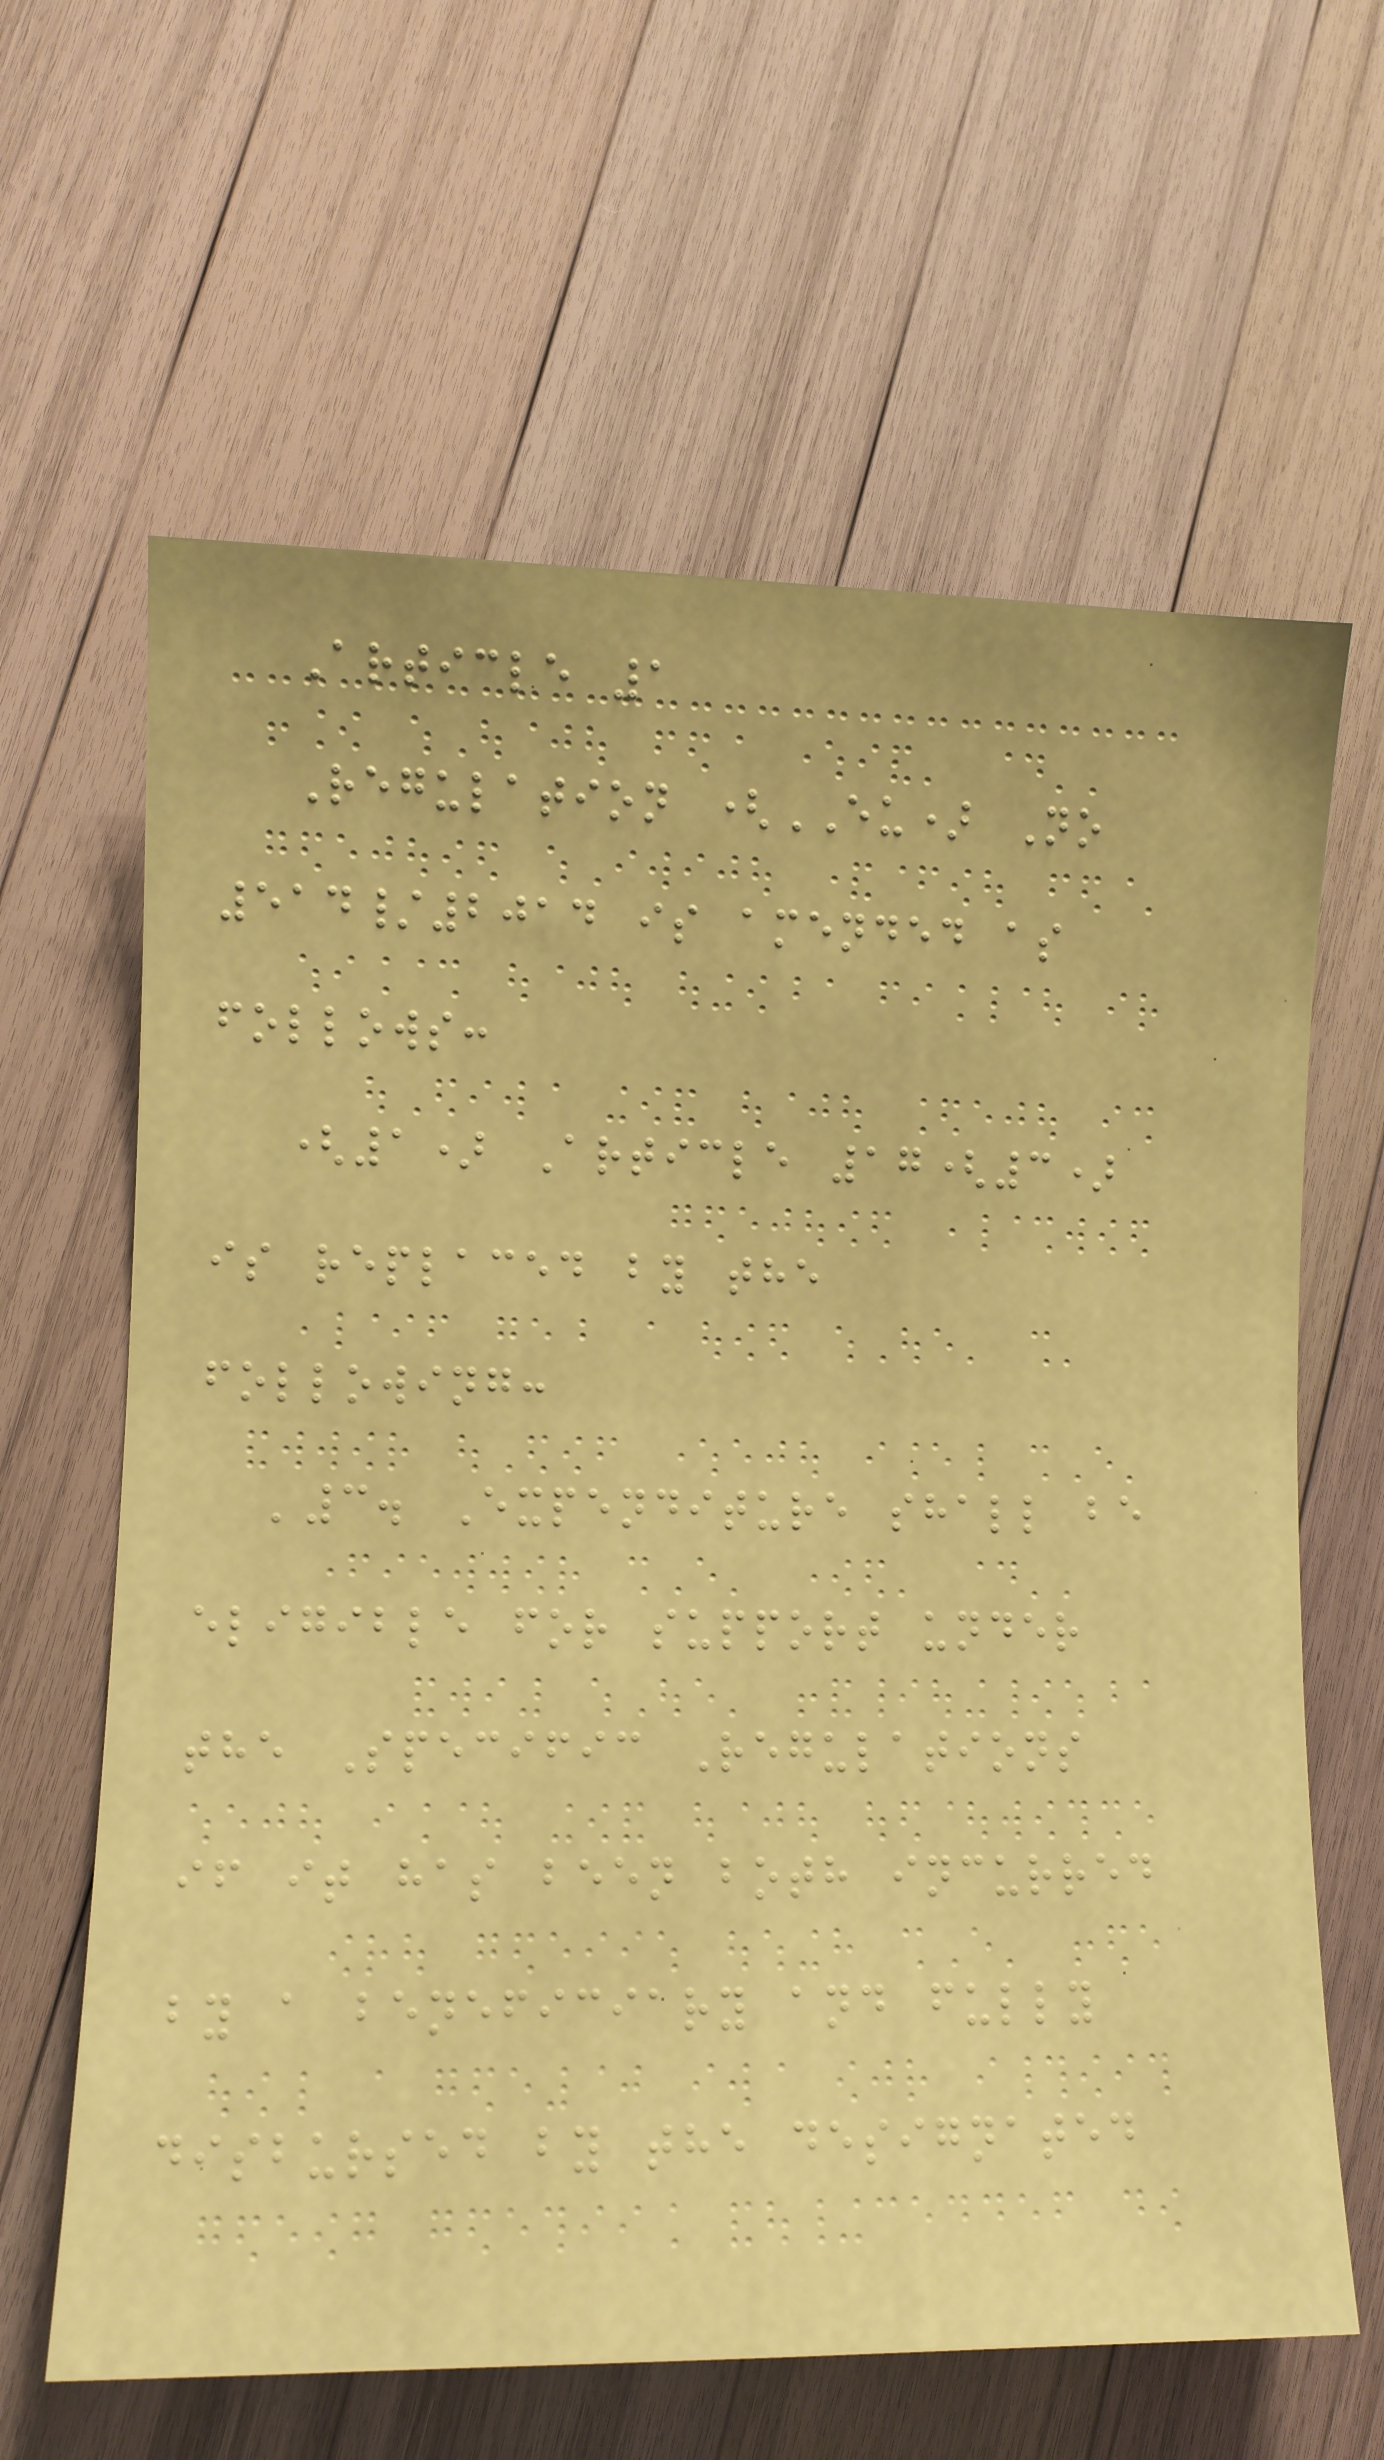Article 1
Regulation (EU) No
514/2014 is amended as
follows:
(1) Article 17(3)
is replaced by the
following:
'3. Expenditure shall be
eligible for support under
the Specific Regulations
if it has been both incurred
by a beneficiary and fully
disbursed by the designated
